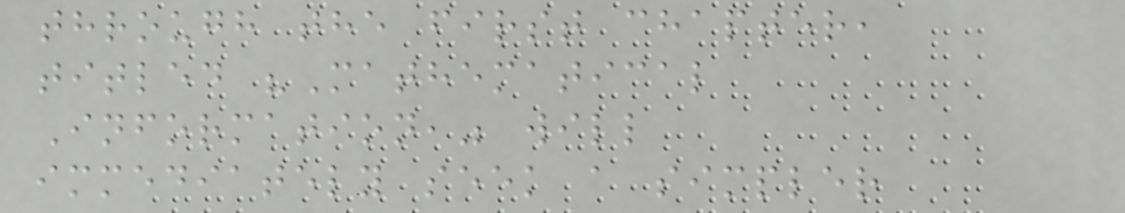through the first chapter,
titled "Mathematical
Information," will
immediately seek a simpler
